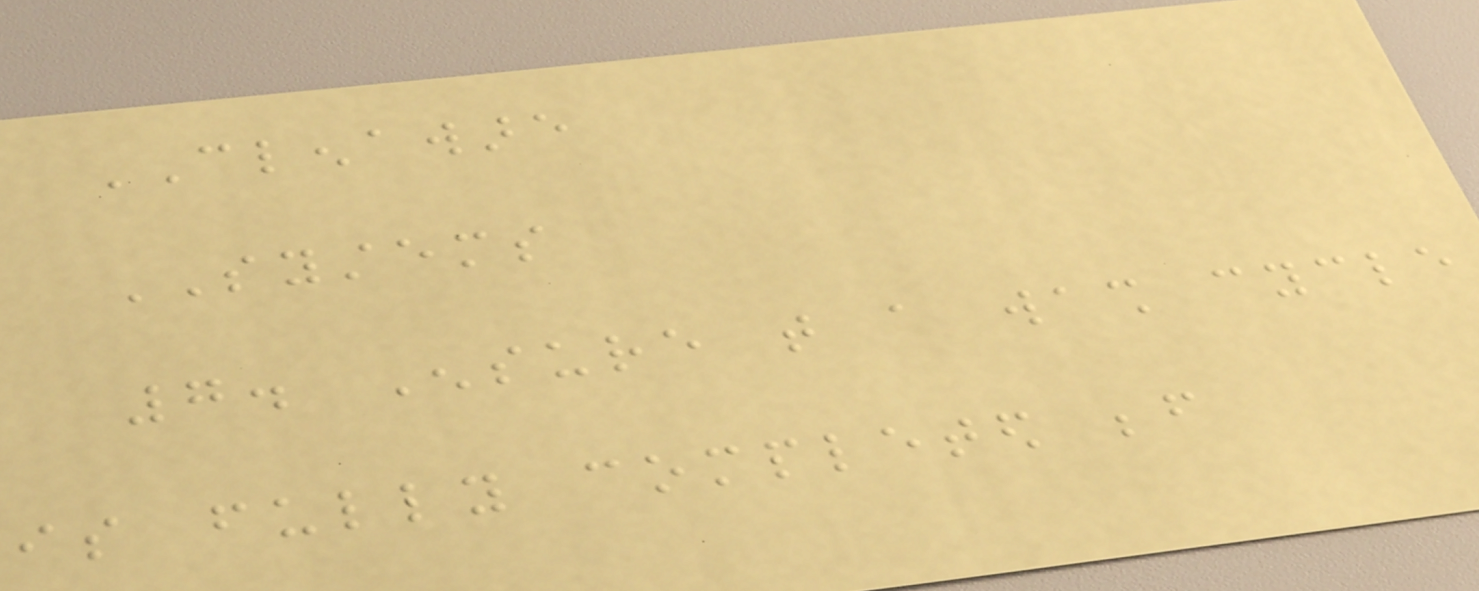CLENAWARE
SYSTEMS
7. Ensure that a wash cycle
is fully completed before
